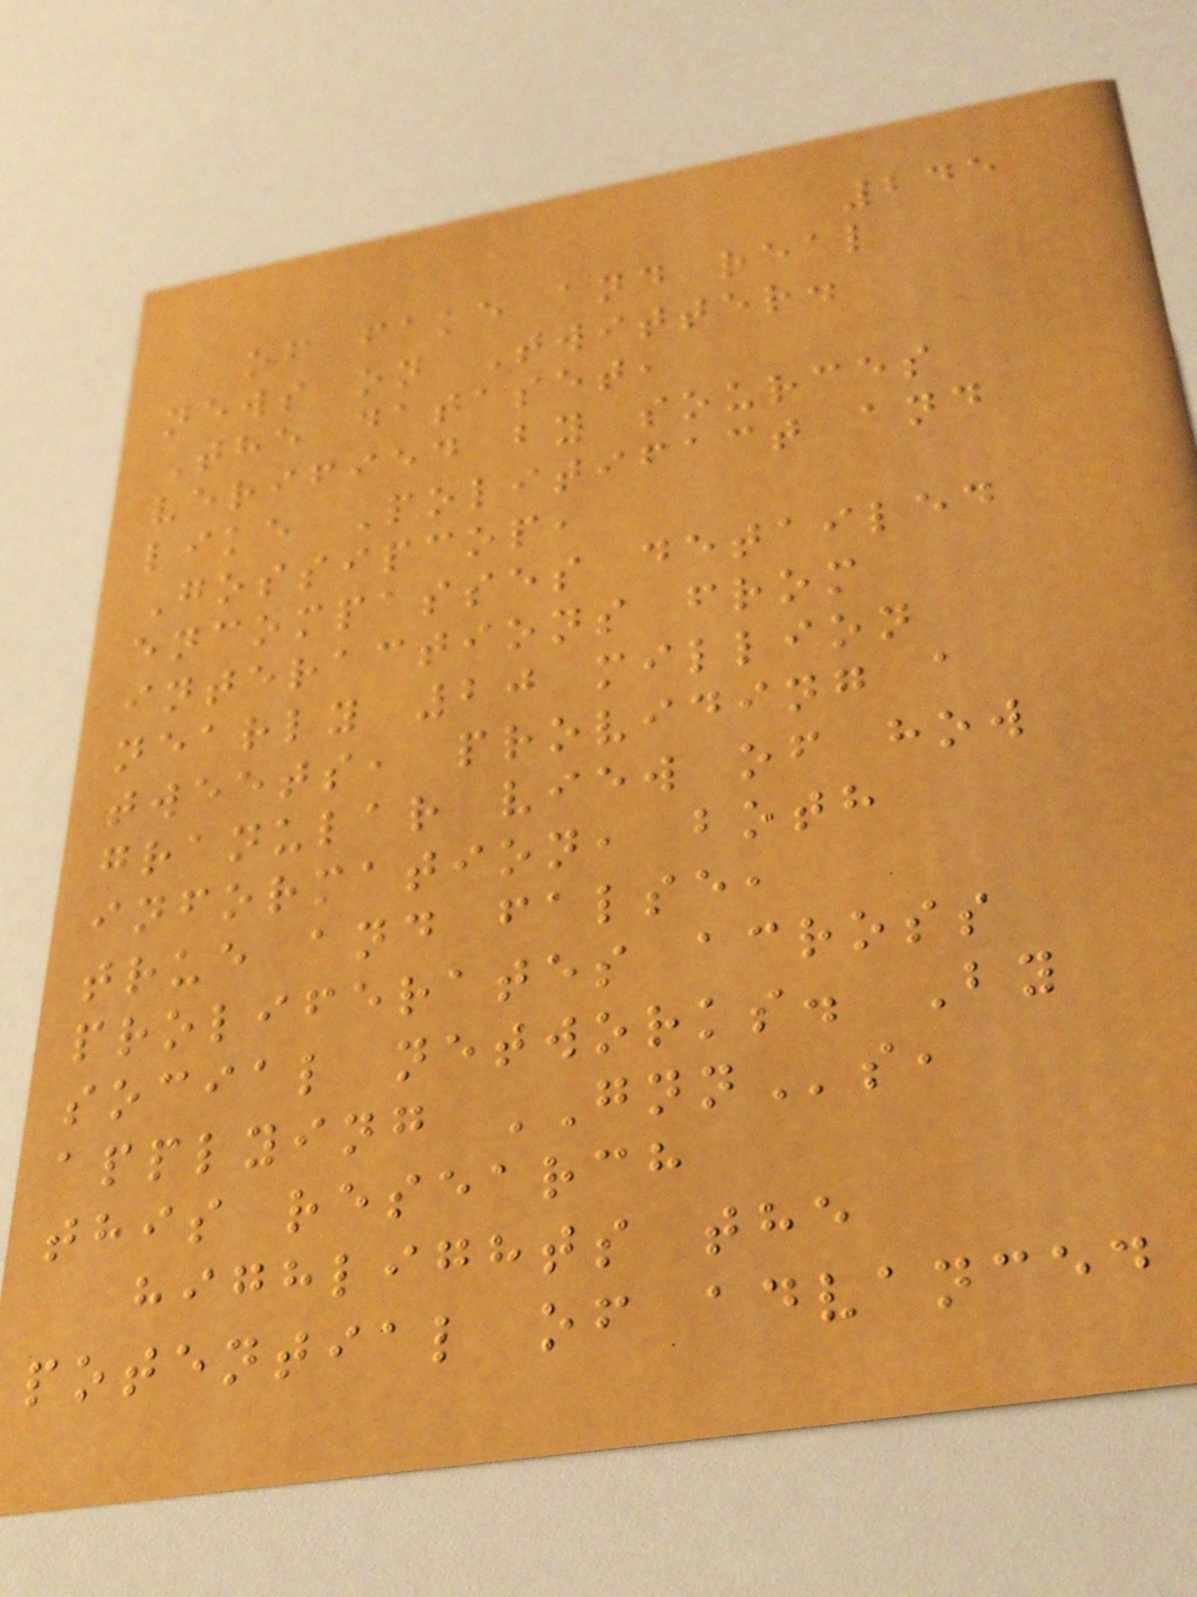245
of fake and real
news on Twitter.
The dataset,
verified by sources
like Politifact and
Gossipcop,
encompasses detailed
interactions from
nearly 20 million
tweets, providing a
granular view of how
information, both
true and false,
proliferates across
social networks. By
applying GNNs,
this research
highlights the
potential of advanced
